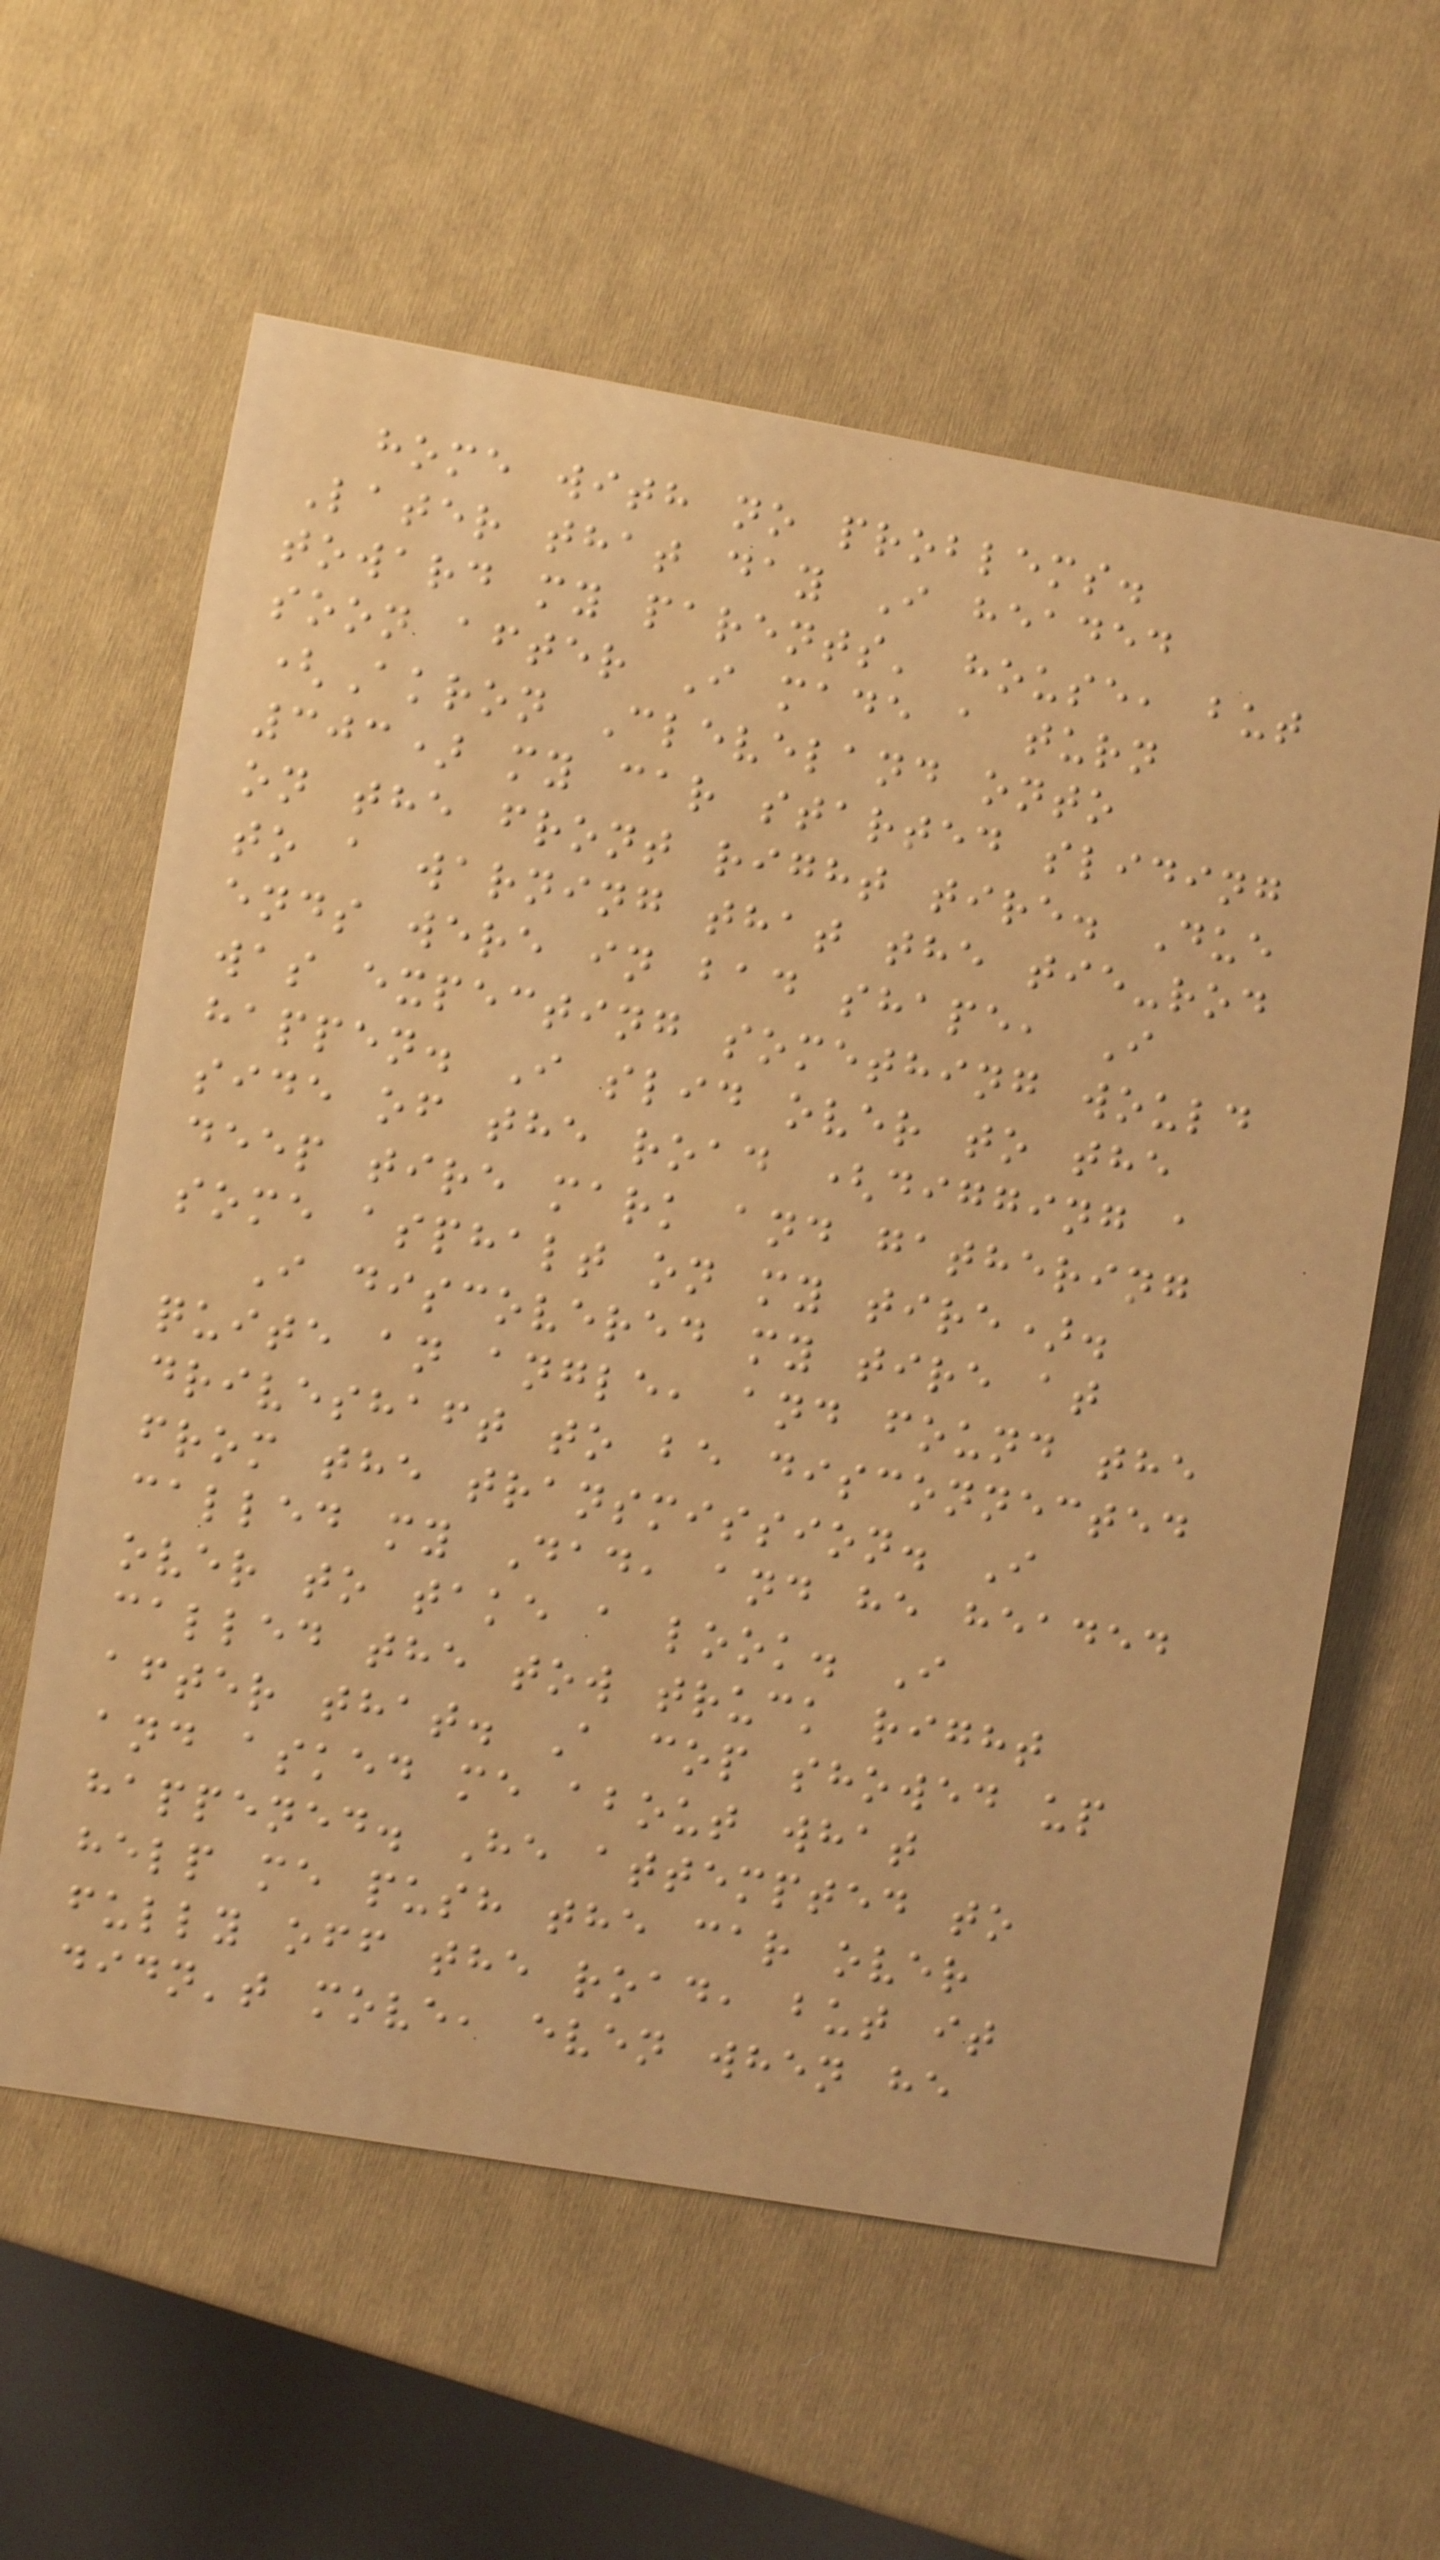home with no problems.
Later that day I headed
toward my parents' house, but
soon after I made a turn
(Akron Cleveland onto
303) my car started sliding
on the front right tire. Due
to a warning that the tie-rod
ends were in bad shape, I
was expecting something would
happen. I slid over to the
side of the road (digging a
deep tire mark and gathering
some asphalt on my tire).
I discovered my tire at
quite an angle, and found the
driveshaft to be disconnected
from the transmission. I
called my Dad, and he headed
over to take a look. I
called the tow truck right
after that. A cop showed up
and asked me about what
happened. He attempted to
help me push the car over
fully off the road, but it
didn't move, even when he
